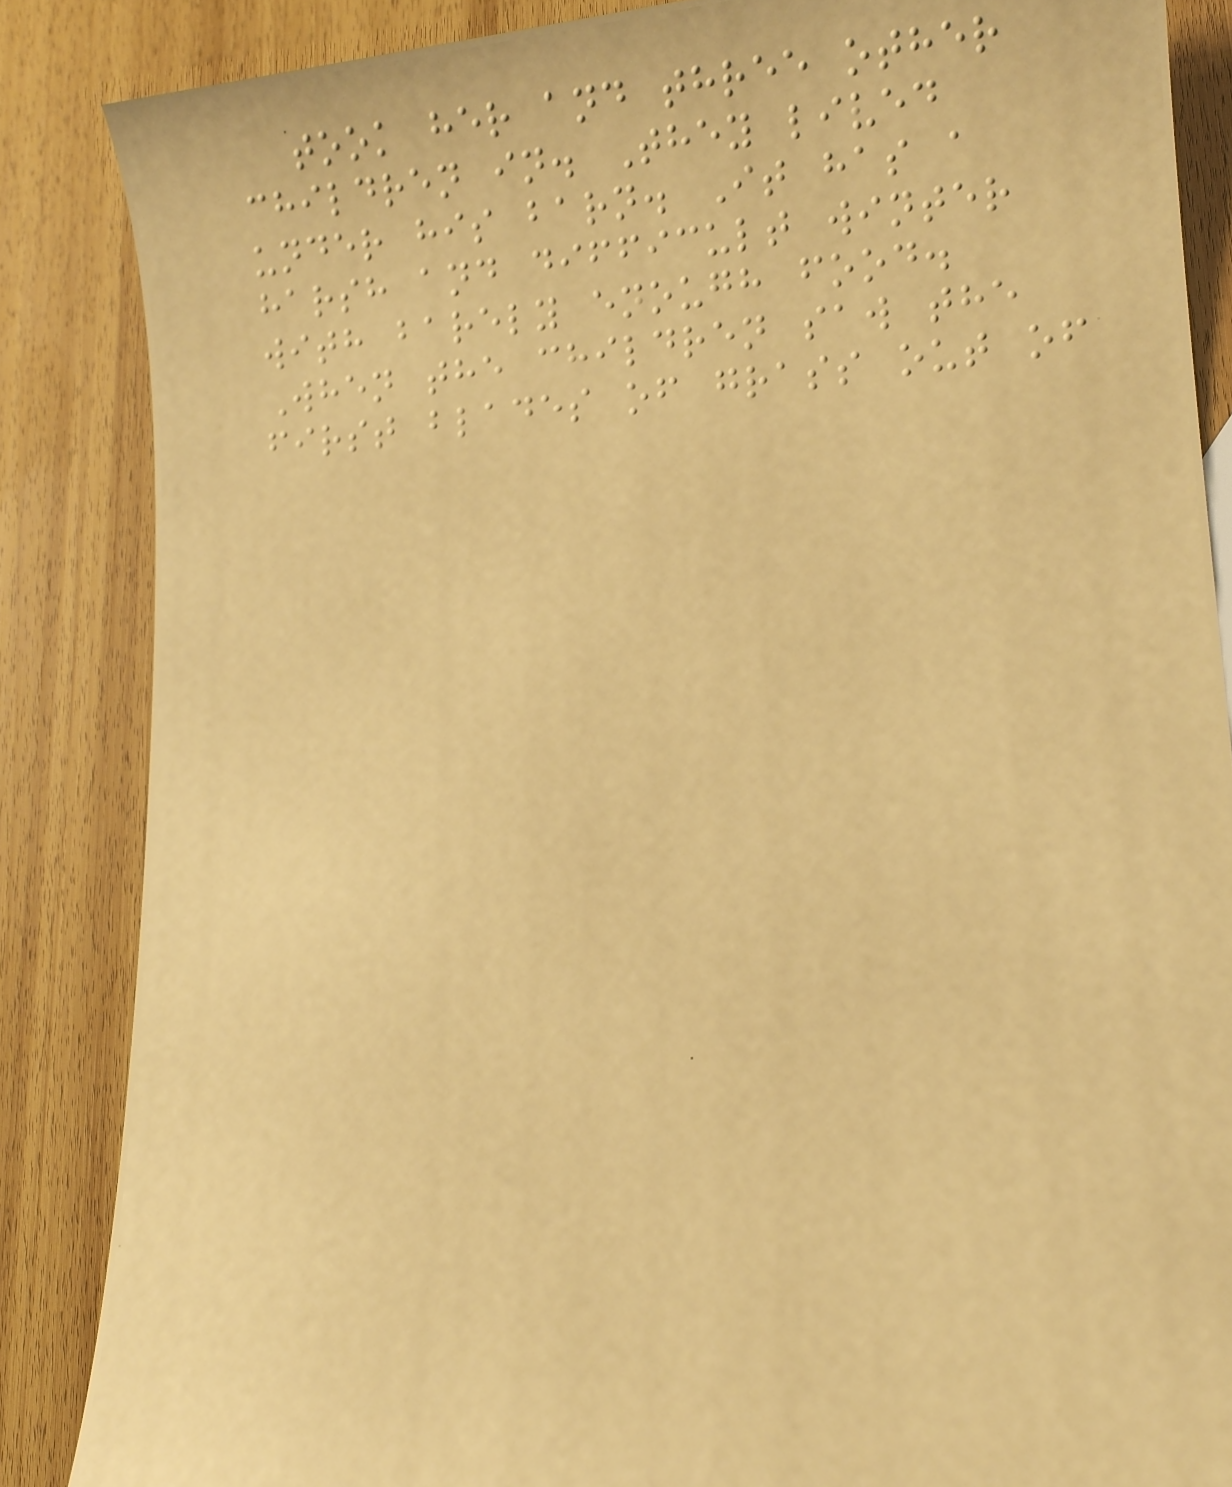took her and three other
children in. They lived
under his barn. It has a
harsh and difficult winter
with barely enough food.
When the children saw the
first blades of grass out of
